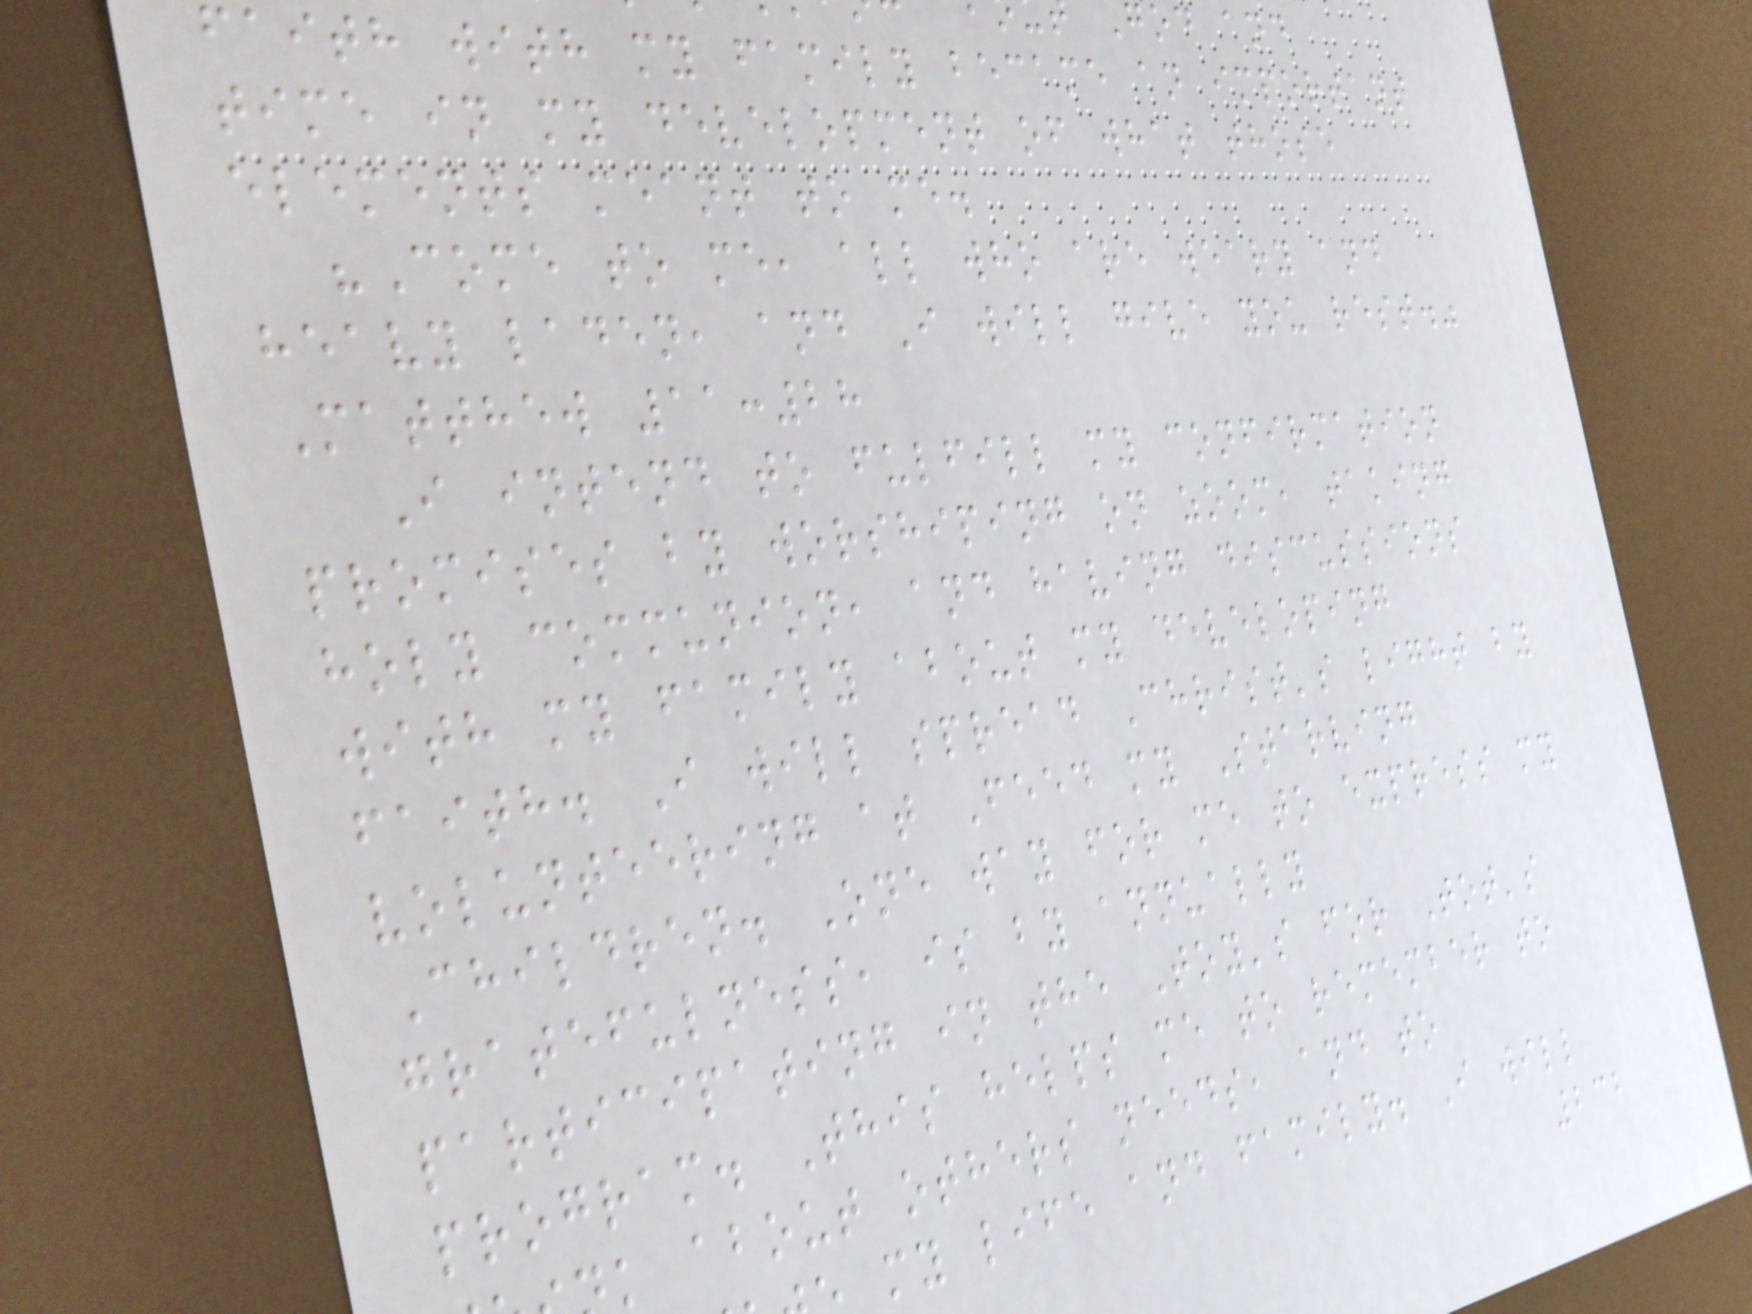faith with my family became an important
time in my development of what those
elements meant to me.
"Come to me, all who are weary and
heavy laden, and I will give you rest."
Matthew 11:28
I intend to fulfill my confirmation
promises by worshiping on zoom, taking
holy communion, and having discussions
with my family about my developing
faith. I will spread Christ's light by
volunteering at Feed my Starving
Children. One way for me to express my
gratefulness, is by annually
participating in the Toy's for Tot's
program. This helps me to remember to
k about others needs, and to
my life and family. I will
232
